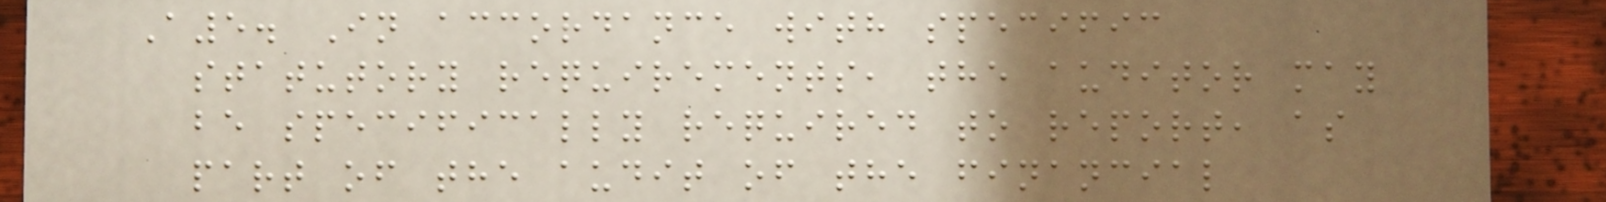A5. In accordance with specific
statutory requirements, the auditor may
be specifically required to report, as
part of the audit of the financial
